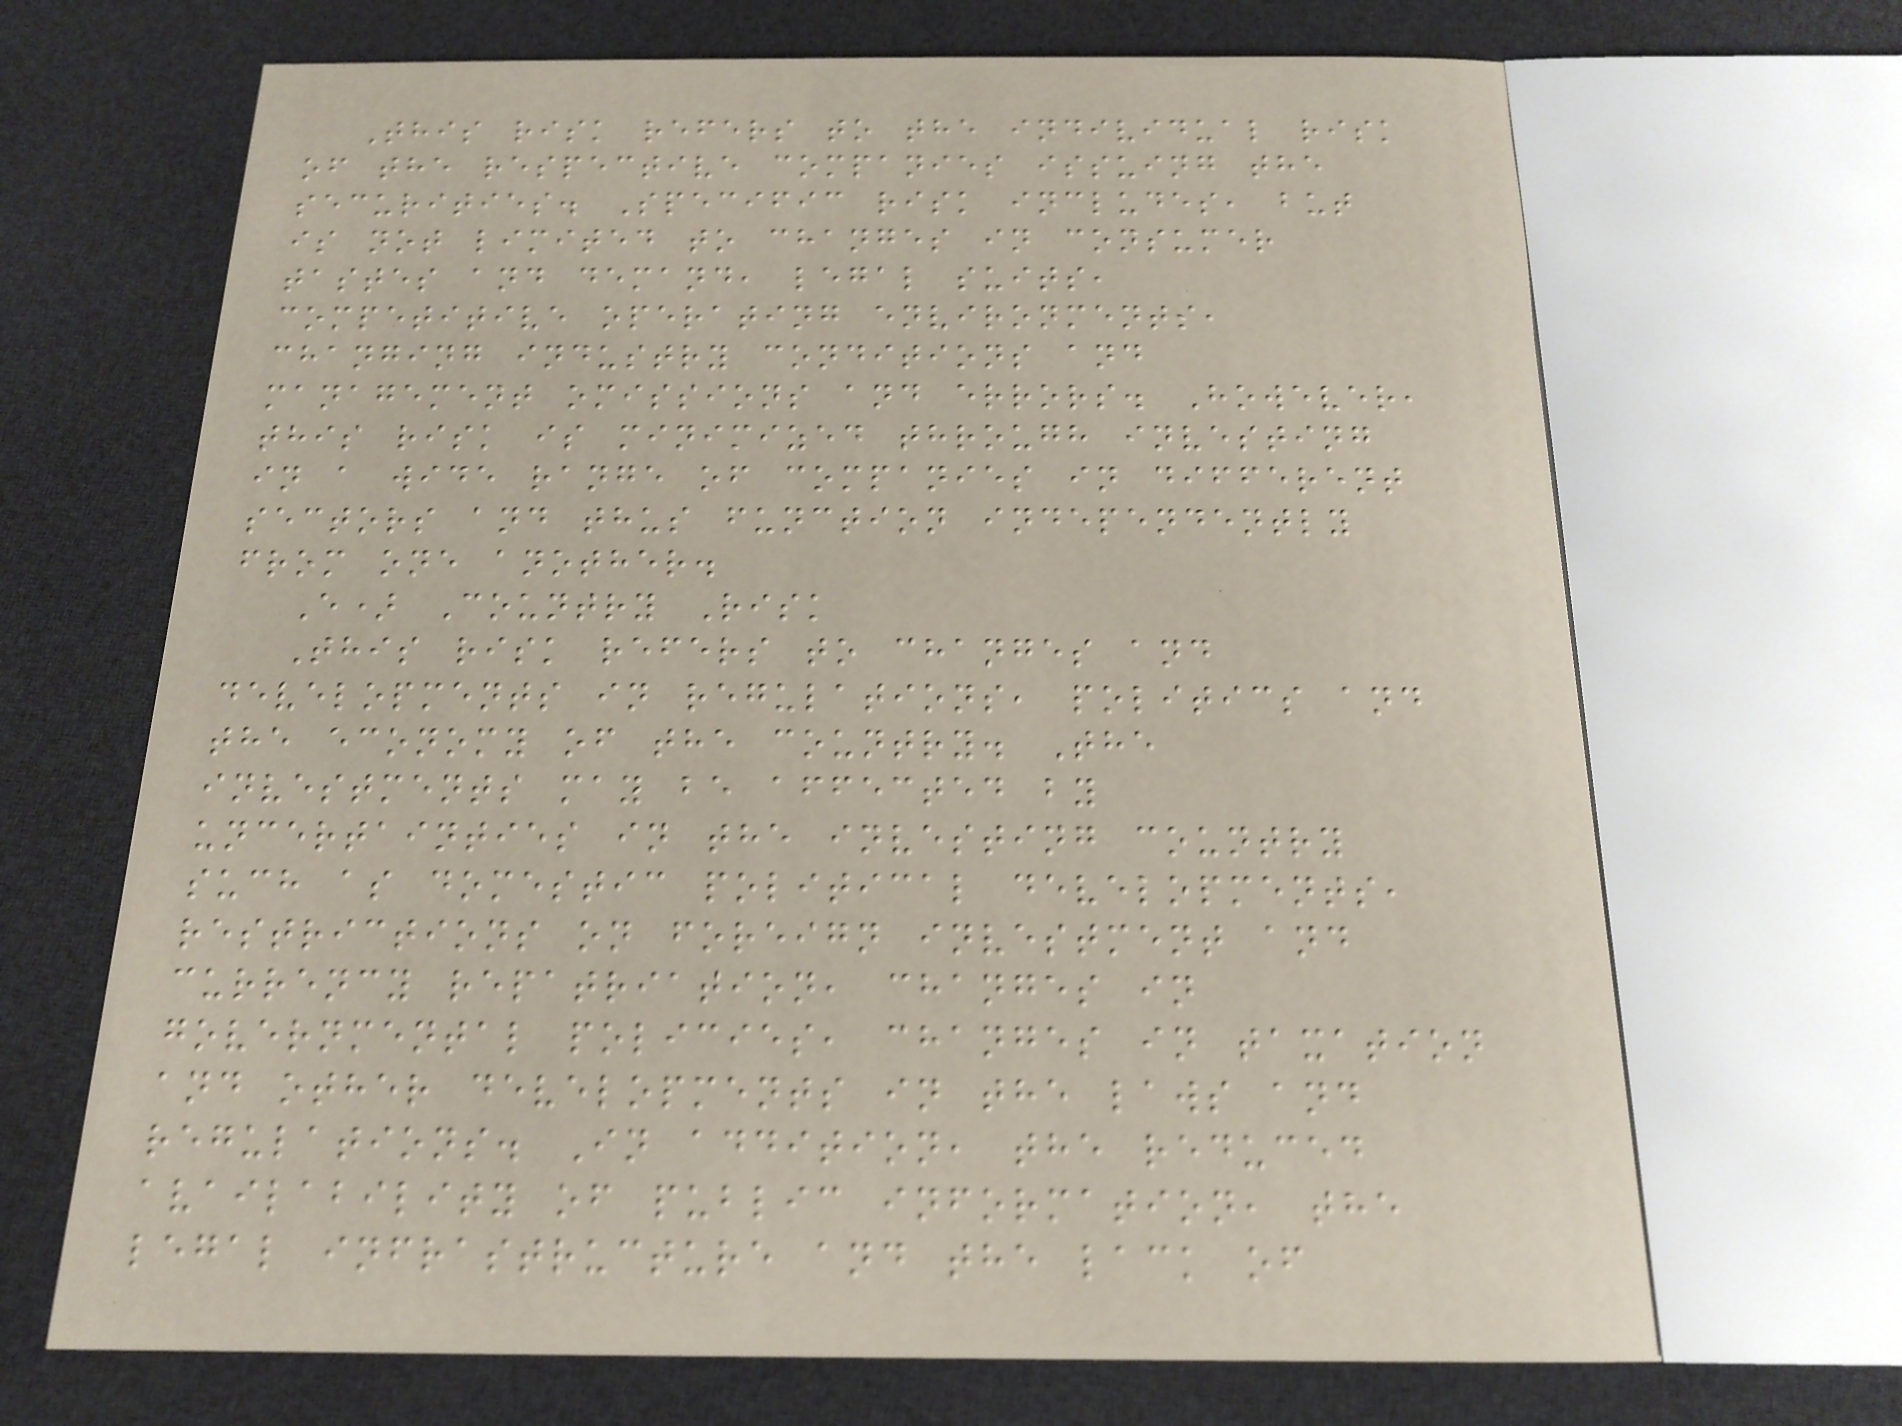This risk refers to the individual risk
of the respective companies issuing the
securities. Specific risk includes, but
is not limited to changes in consumer
tastes and demand, legal suits,
competitive operating environments,
changing industry conditions and
management omissions and errors. However,
this risk is minimized through investing
in a wide range of companies in different
sectors and thus function independently
from one another.
E) Country Risk
This risk refers to changes and
developments in regulations, politics and
the economy of the country. The
investments may be affected by
uncertainties in the investing country
such as domestic political developments,
restrictions on foreign investment and
currency repatriation, changes in
governmental policies, changes in taxation
and other developments in the laws and
regulations. In addition, the reduced
availability of public information, the
legal infrastructure and the lack of
